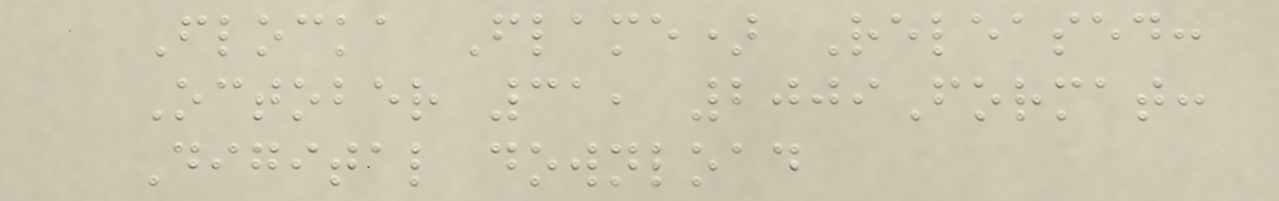Flocka Flame) Released:
October 31, 2009Format:
Digital download
